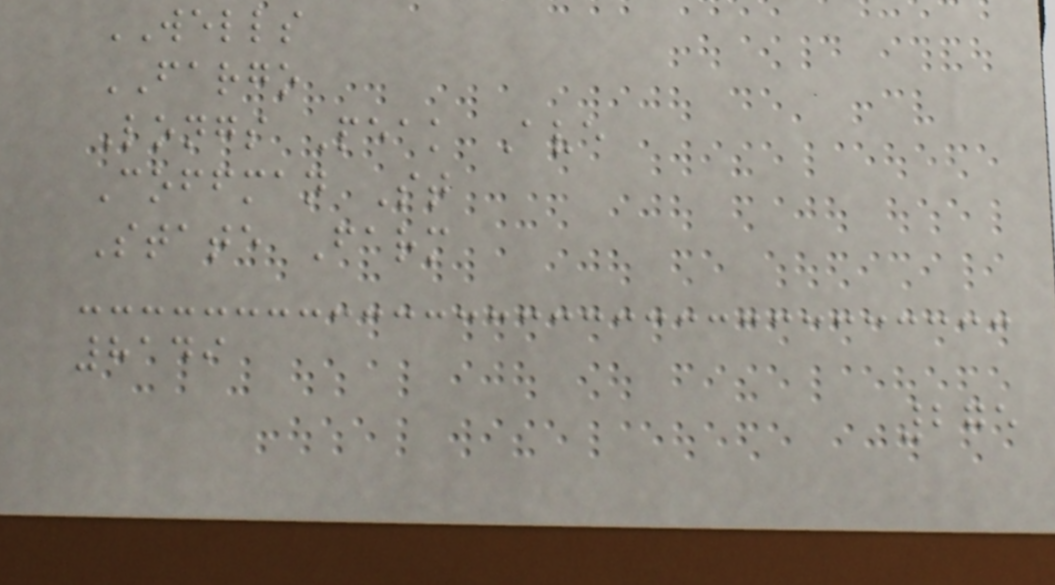WELLS
FARGO
Longs Peak Ave
Coffman St
State Farm
8149
275
